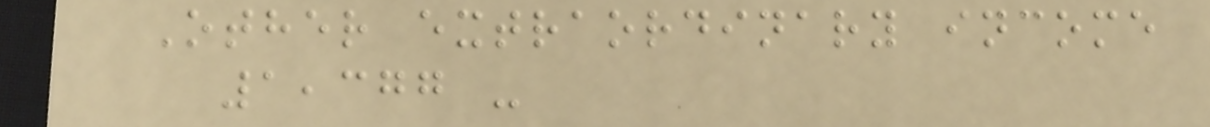Other extraordinary income
1,377 -
